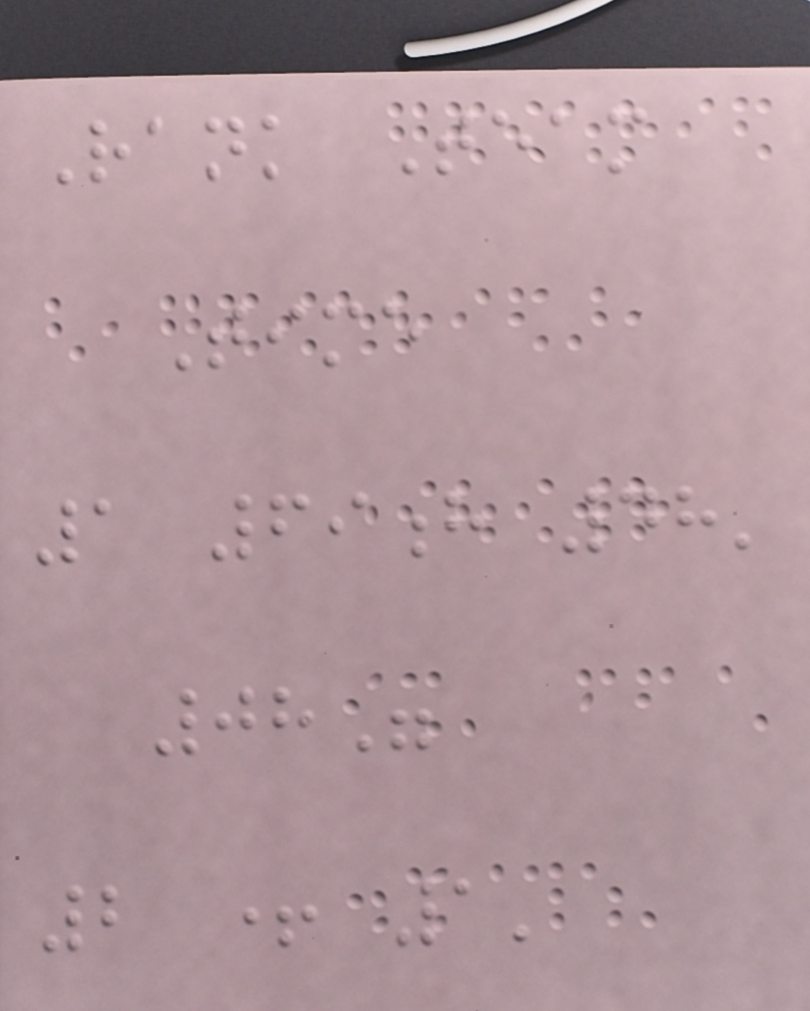Rank Team
Time
1 69h 48'
08"
2 + 1'
